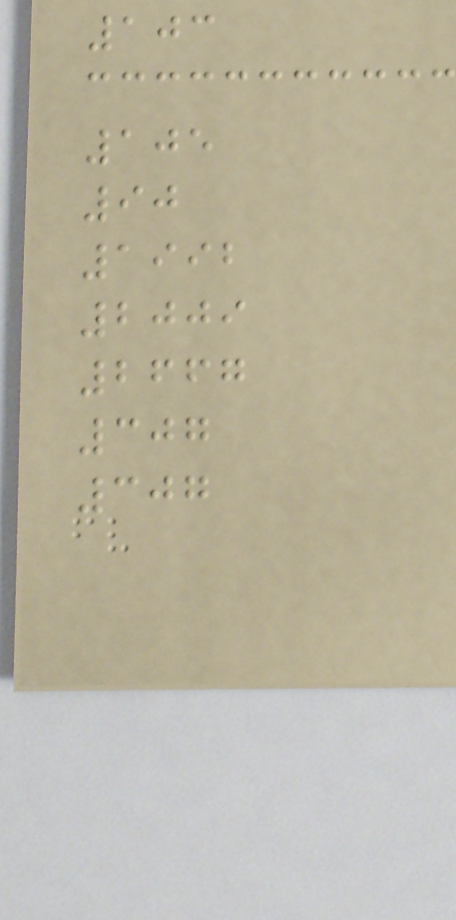103
105
90
1992
2009
2667
307
307
